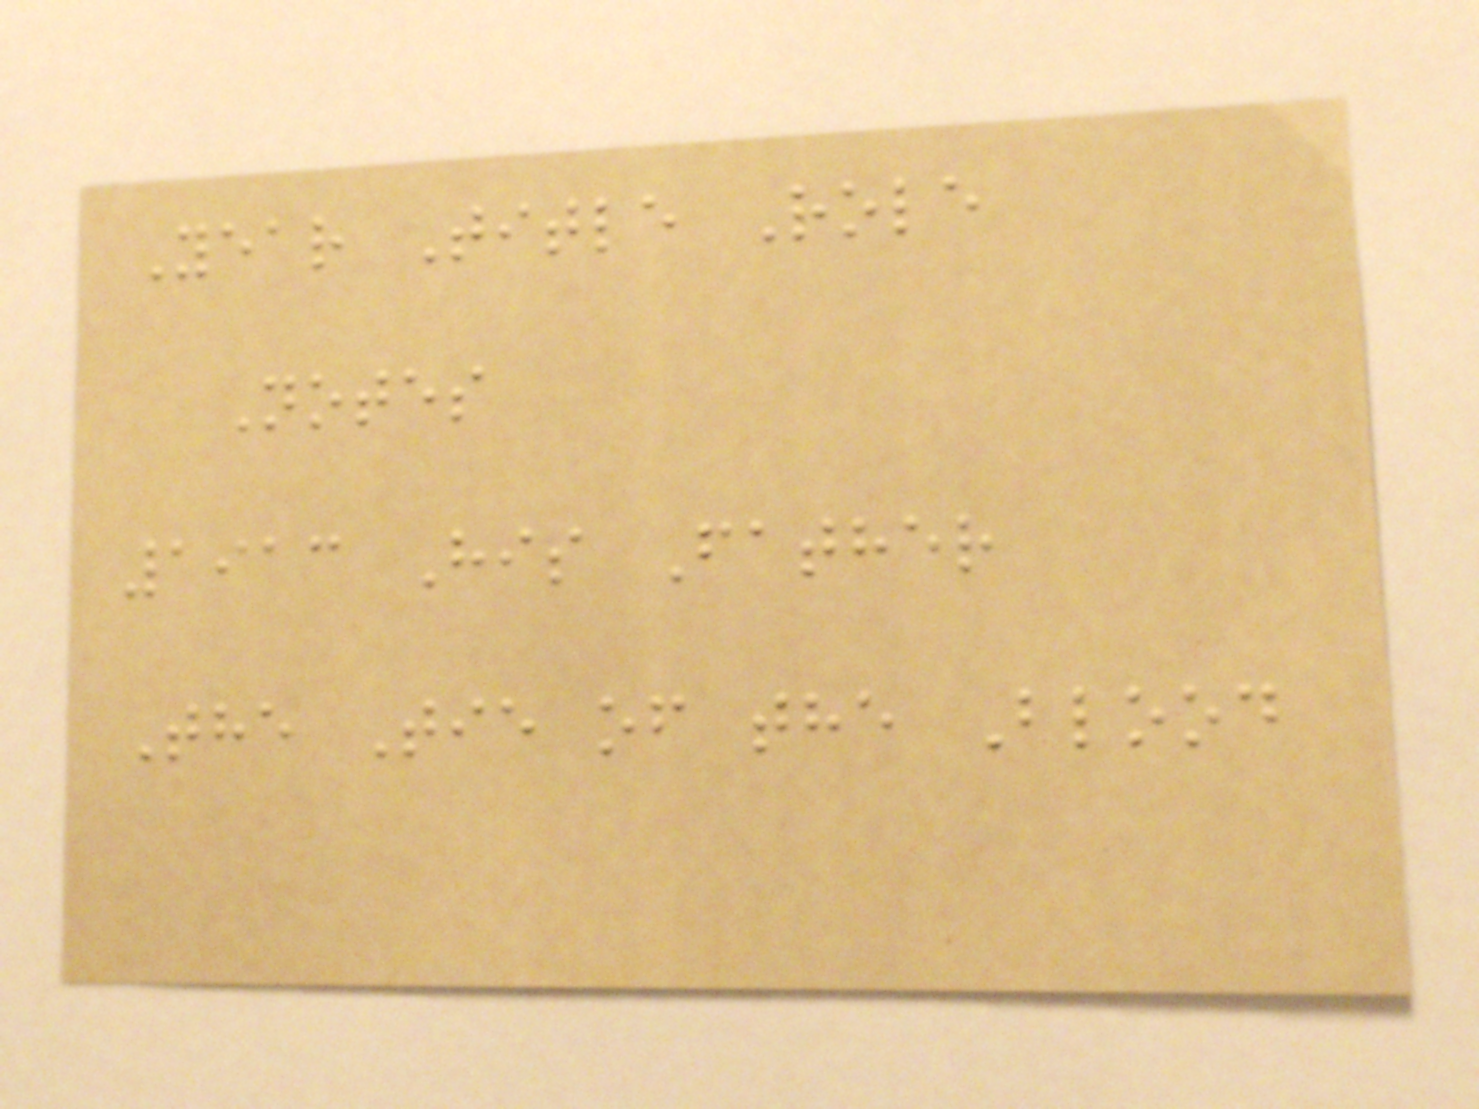Year Title Role
Notes
1913 His Father
The Tie of the Blood
